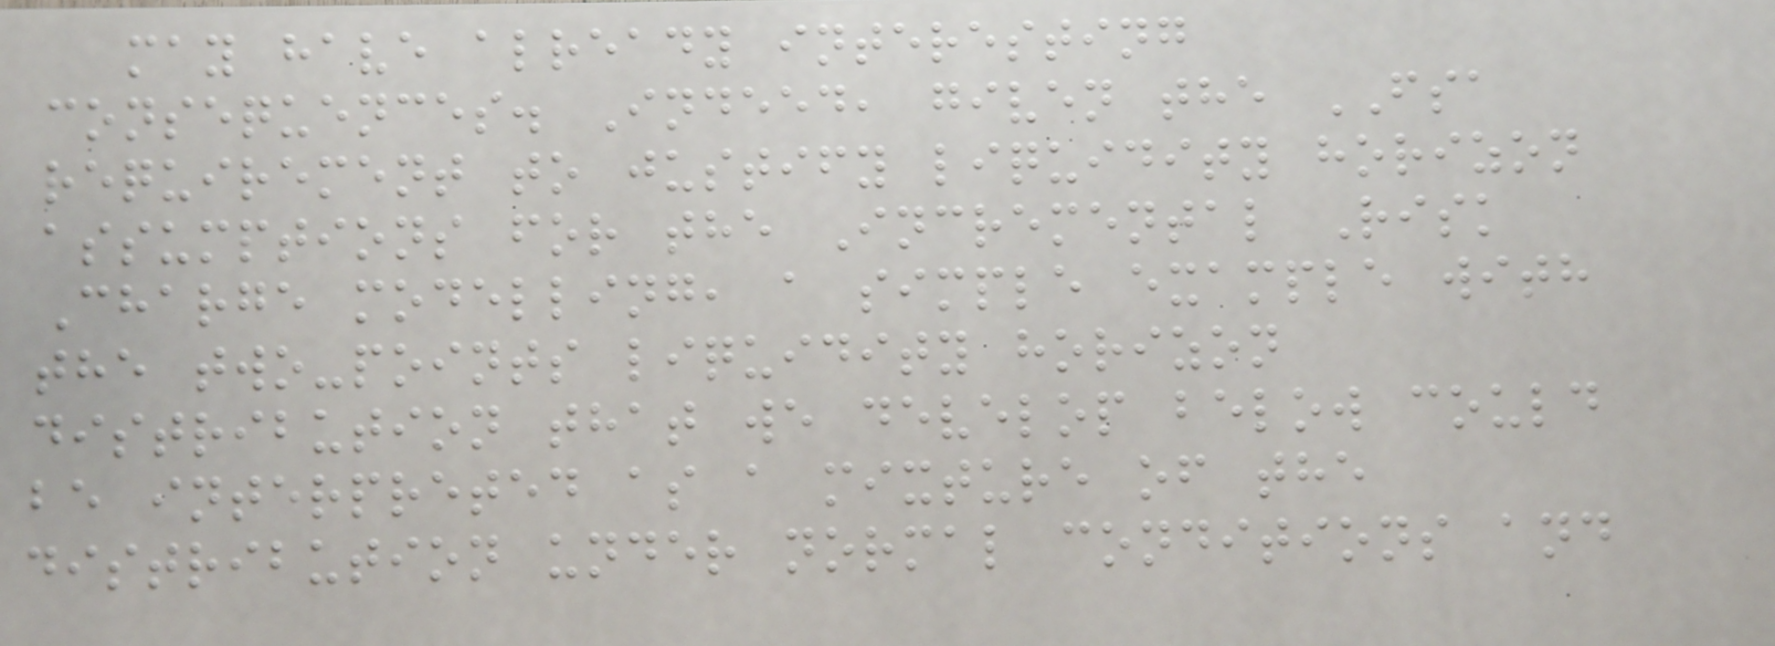may have already interesting
consequences. Indeed, given the FSA
requirement to justify liquidity horizon
assumptions for the Incremental Risk
Charge modelling, a simple example with
the two-points liquidity horizon
distribution that we develop below could
be interpreted as a mixture of the
distribution under normal conditions and
